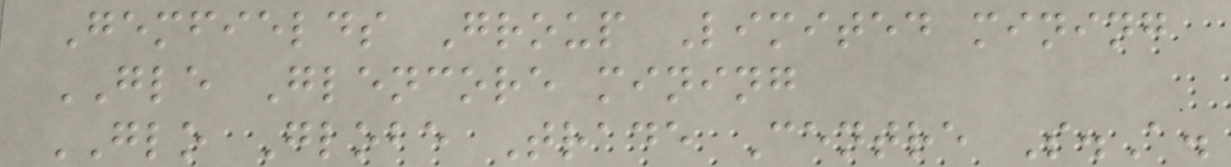Gemfields Group Limited mining
GLE Glencore mining
GLO Globe Trade Centre S.A.
